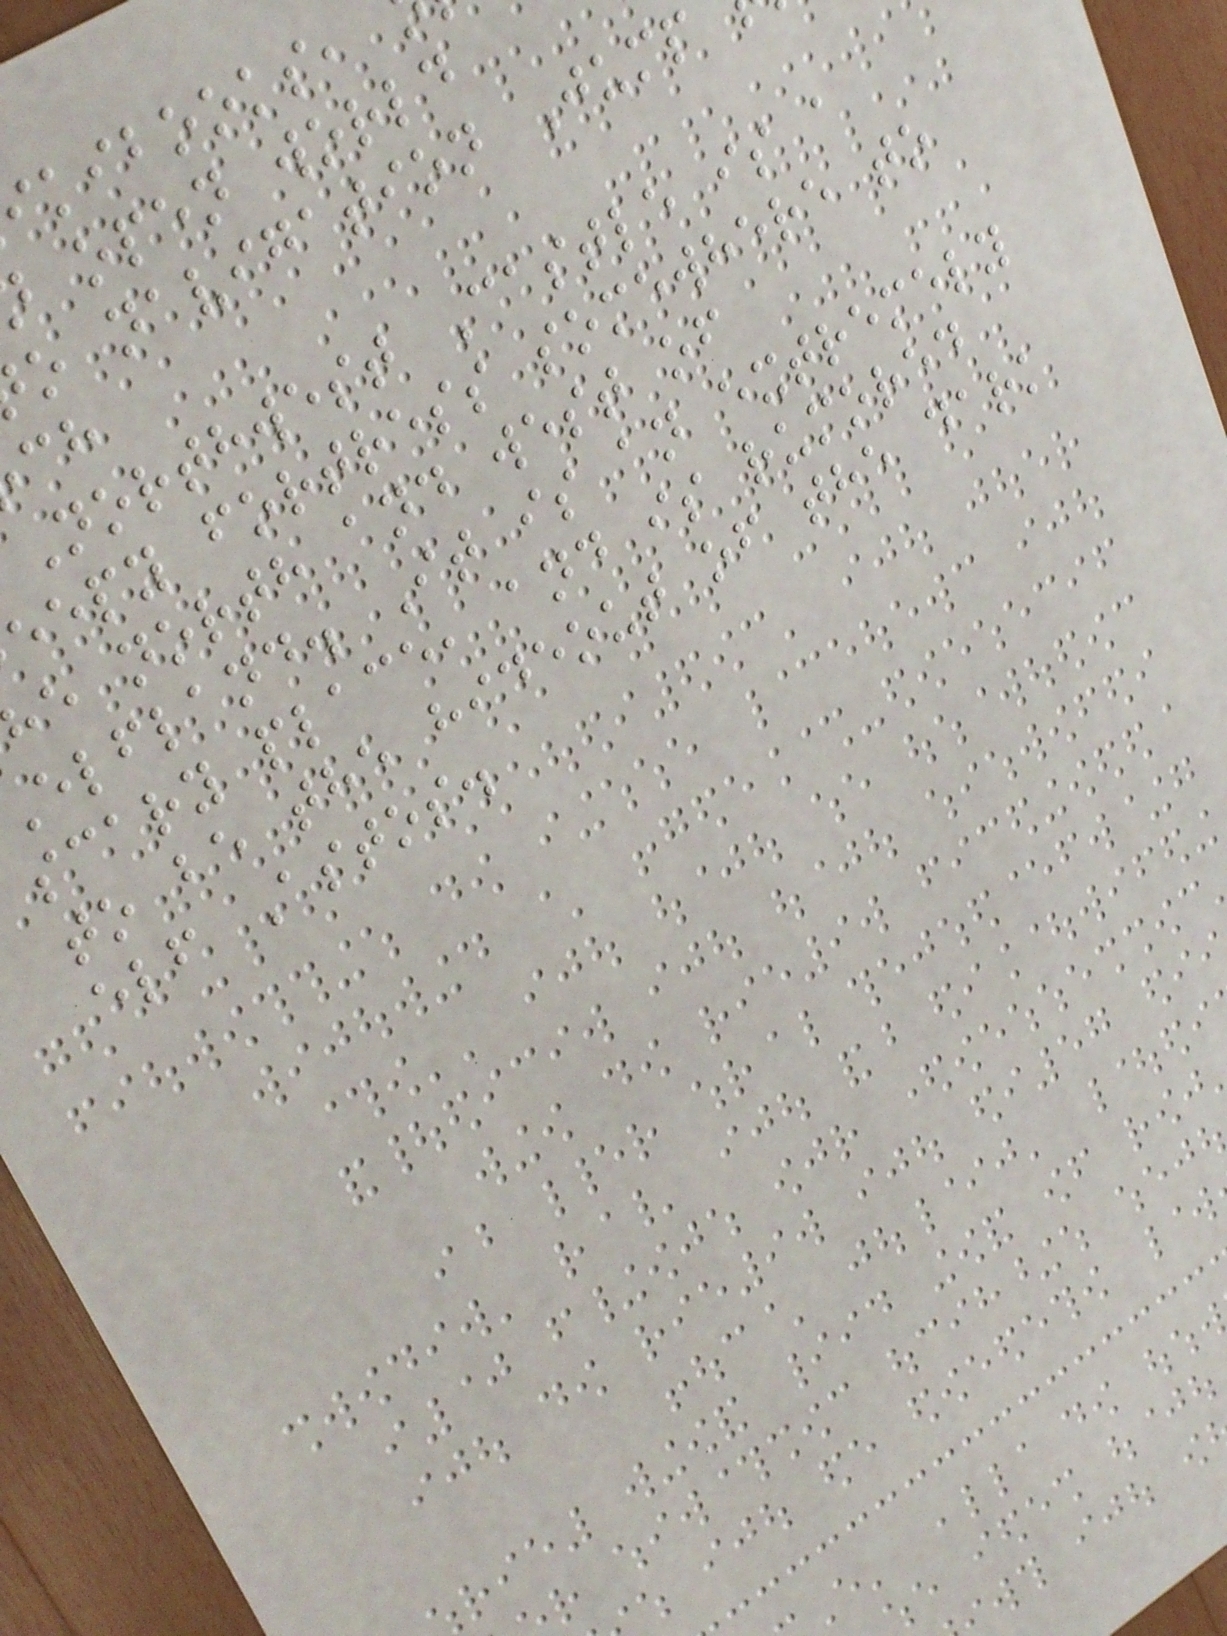kibooks,
open world
o navigation Jump
Northwest Castle is a
eepy fortress somewhere to
e north and west of
elfland. It is an extremely
scary place, and is rumored
to be the hideout of the dark
elf Astos.
